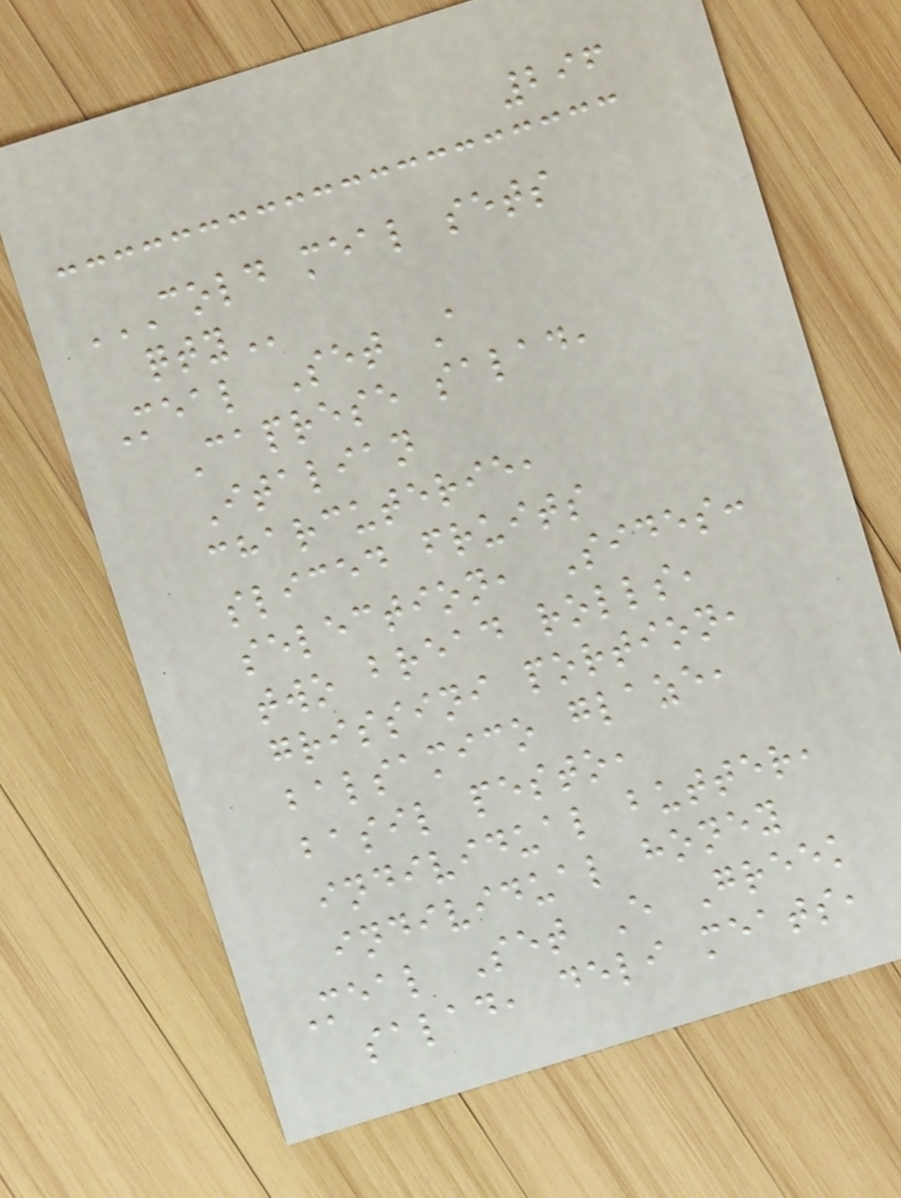296
COLD MEAL SETS
QTY
Meal Set A
Caprese salad,
Italian
charcuterie,
sliced fruits
selection, Sides:
two bread rolls,
grissini portion,
balsamico glaze,
basil pesto,
individual butter,
individual honey
Meal Set E Greek
salad, deli meats,
